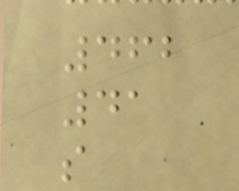462
41
s
